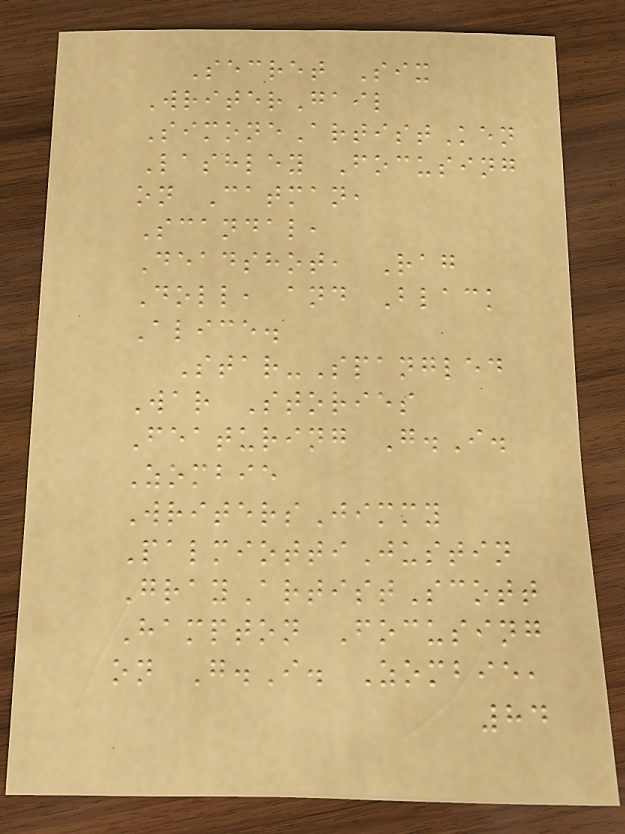Secret Six
WriterGail
SimoneArtistKen
Lashley Focusing
on Catman,
Scandal,
Deadshot, Rag
Doll, and Black
Alice.
Star-Spangled
War Stories
Featuring G.I.
Zombie
WritersJimmy
PalmiottiJustin
GrayArtistScott
Hampton Focusing
on G.I. Zombie,
84
